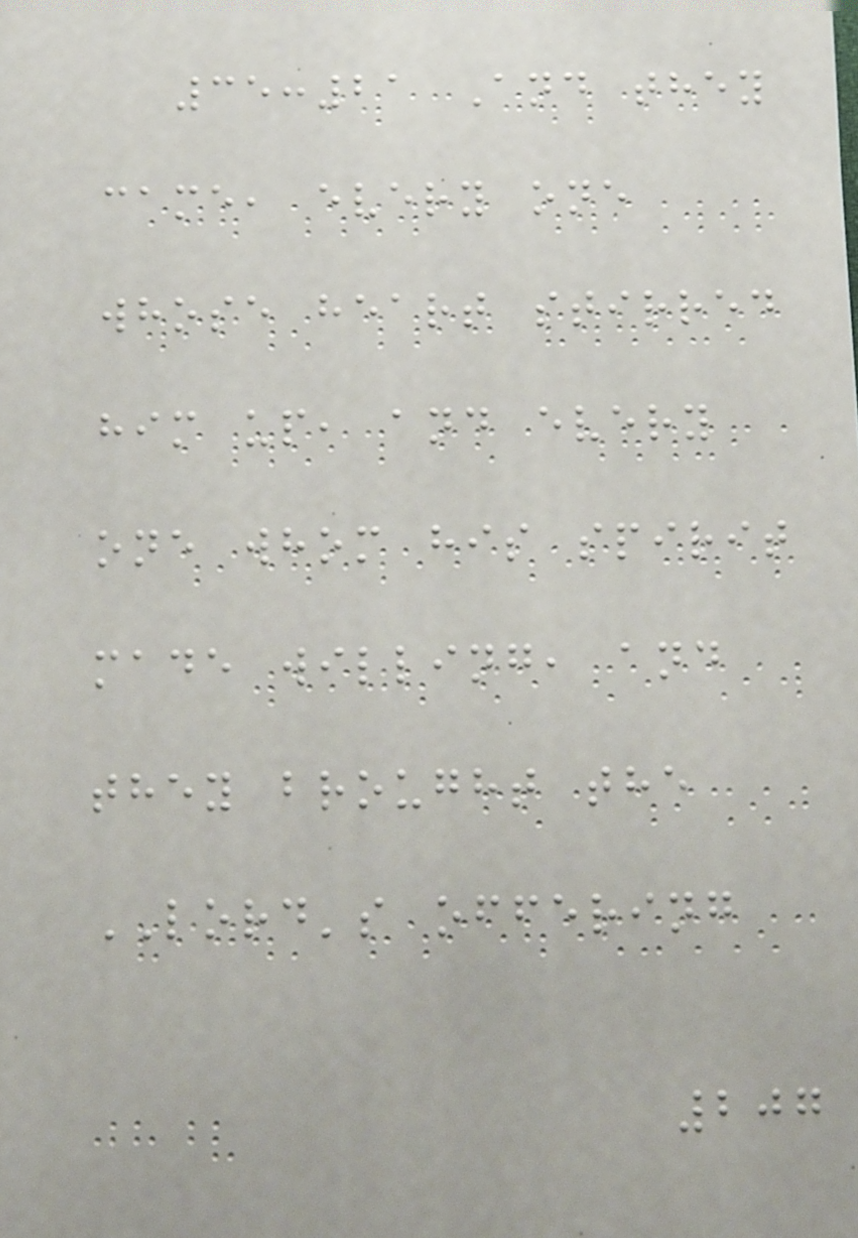35:21 And they
came, every one
whose heart stirred
him up, and every
one whom his spirit
made willing, and
they brought the
LORD's offering
207
